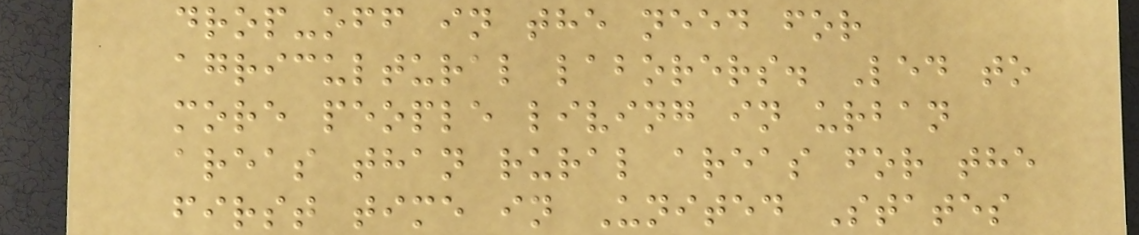drop-off in the need for
agricultural laborers. Led to
more people living in urban
areas than rural areas for the
first time in United States
